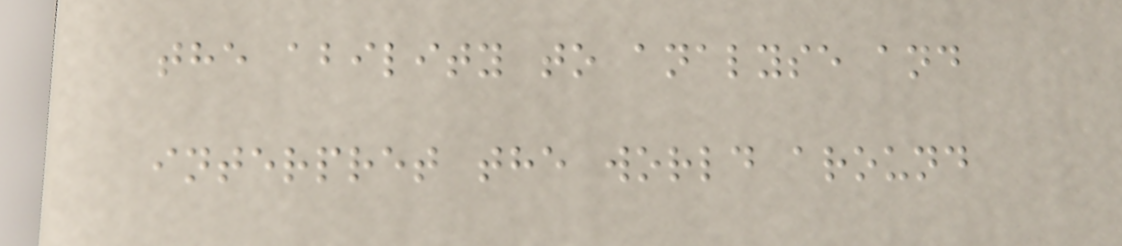the ability to analyse and
interpret the world around
